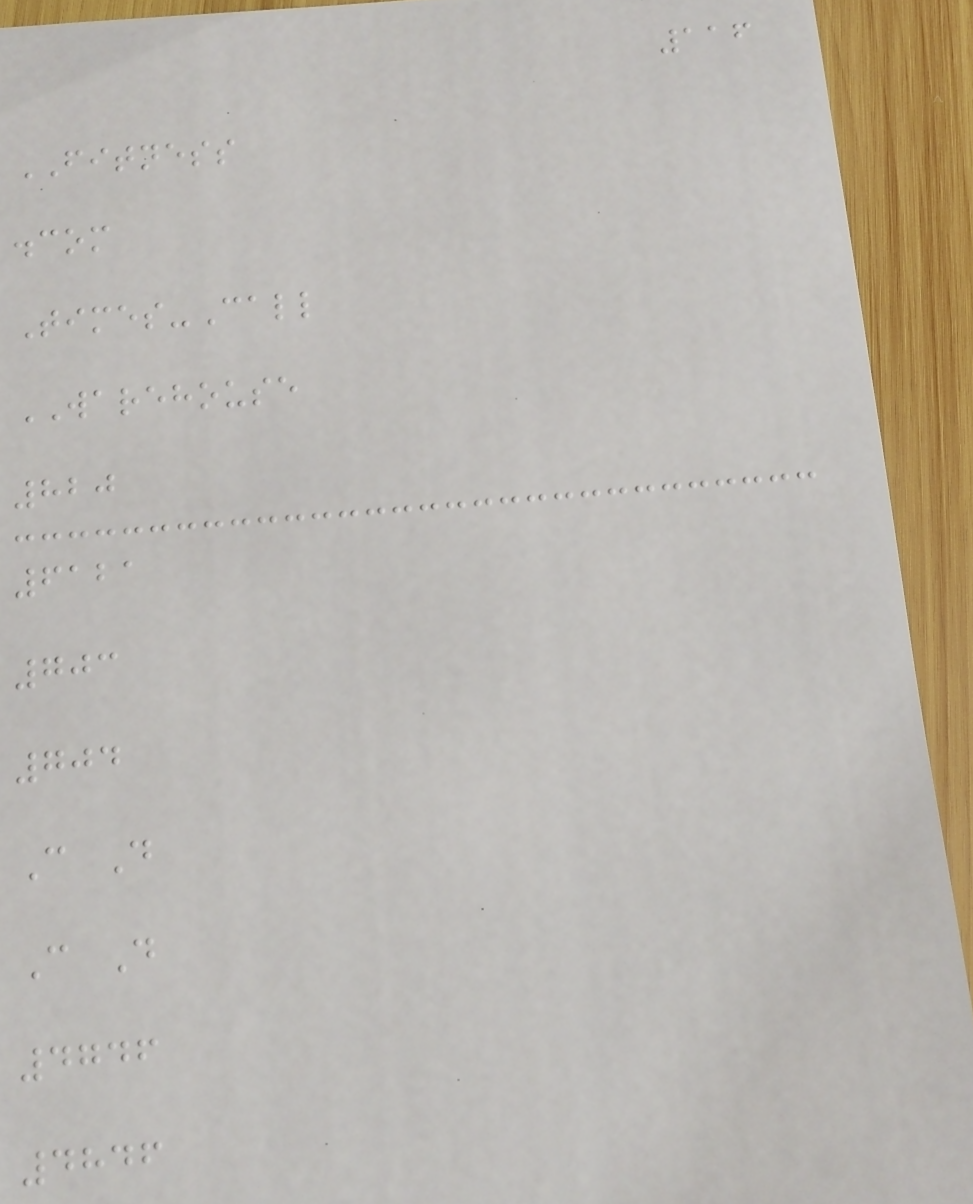116
FITNESS
.com
Times-Call
WAREHOUSE
820
6121
703
704
C D
C D
4746
4846
